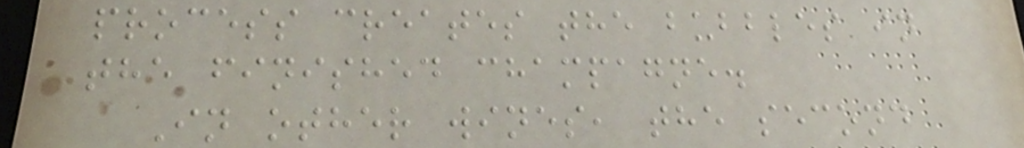process creates the bubbles in
the finished champagne.
In other wines, the second
